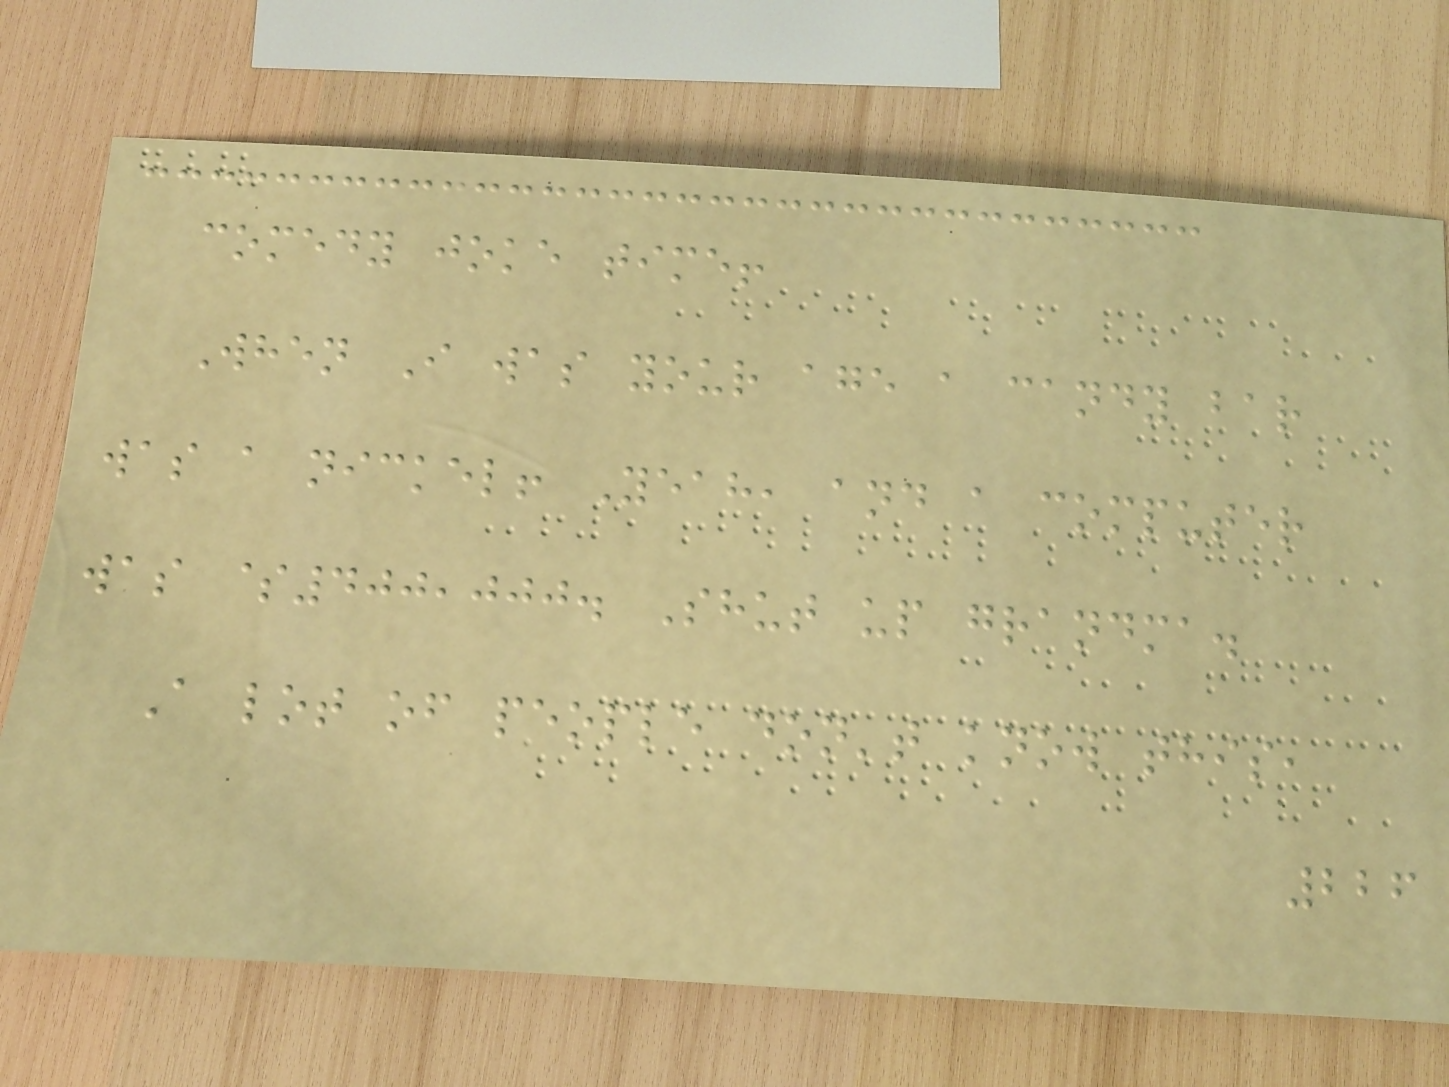comedy joke time!
When I was your age a candy bar
was a nickel! Yeah, and a computer
was $400,000. Shut up grandma.
A lot of people don't know this,
226
